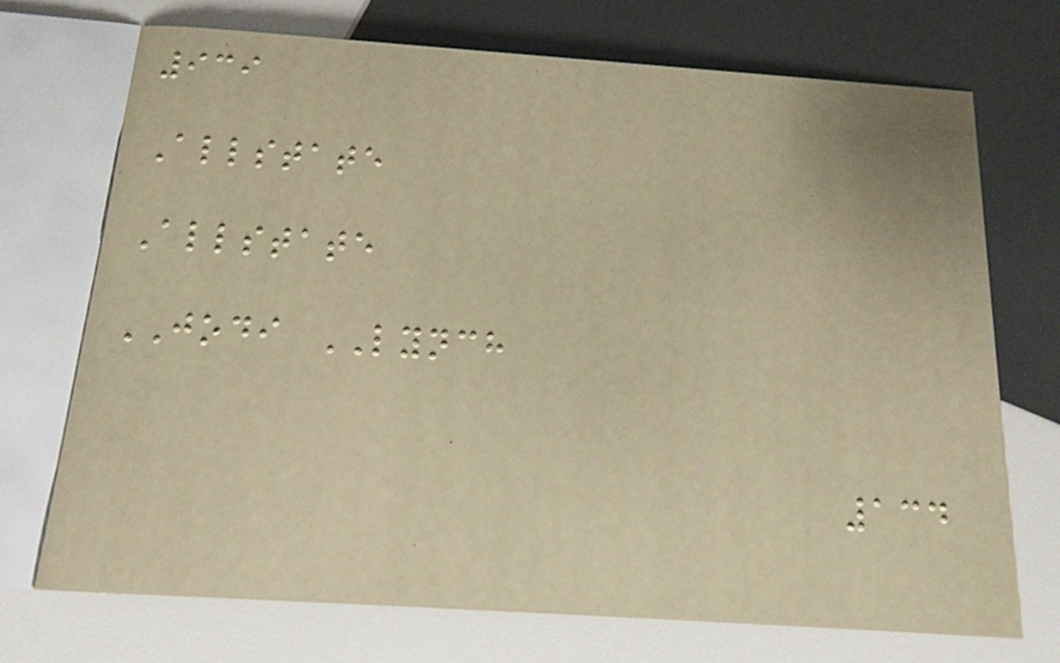939
Allstate
Allstate
JODI LYNCH
134
